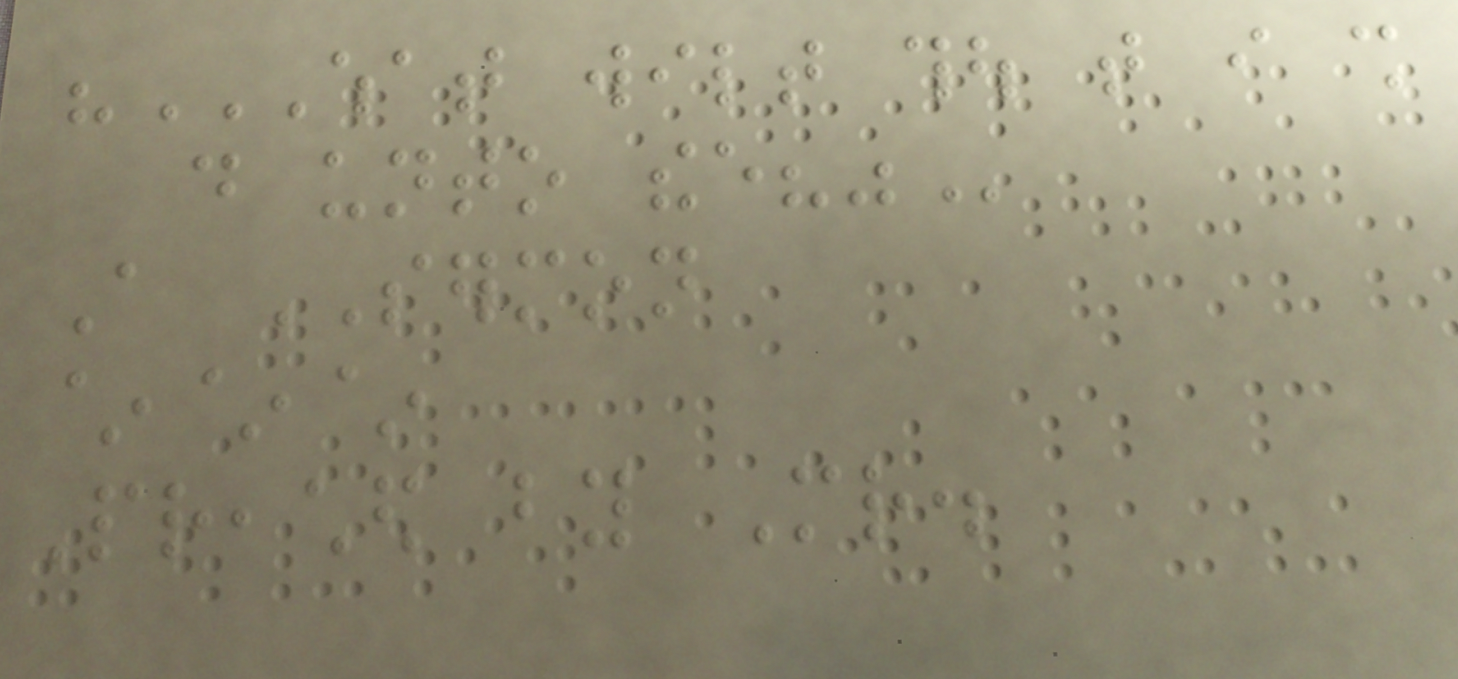"WHAT WILT THOU THAT I SHALL
DO UNTO THEE?"
A SERMON
~~~
Preached by Mr.
